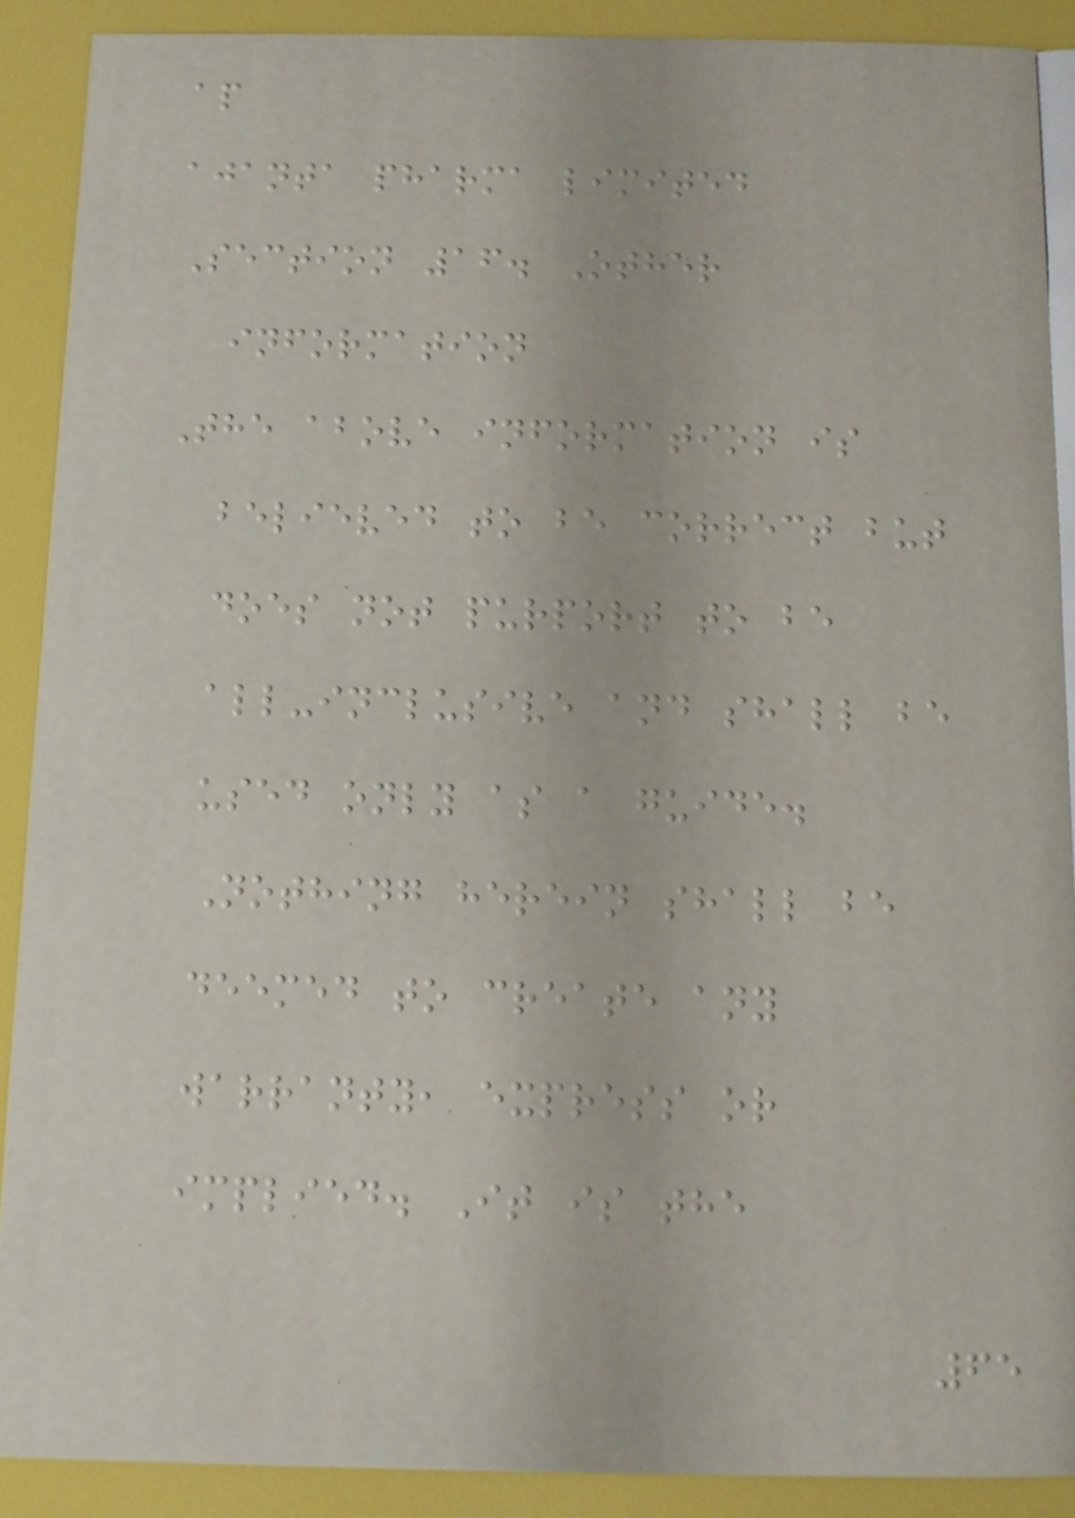ap
ajanta pharma limited
Section 16. Other
information
The above information is
believed to be correct but
does not purport to be
all-inclusive and shall be
used only as a guide.
Nothing herein shall be
deemed to create any
warranty, express or
implied. It is the
65
